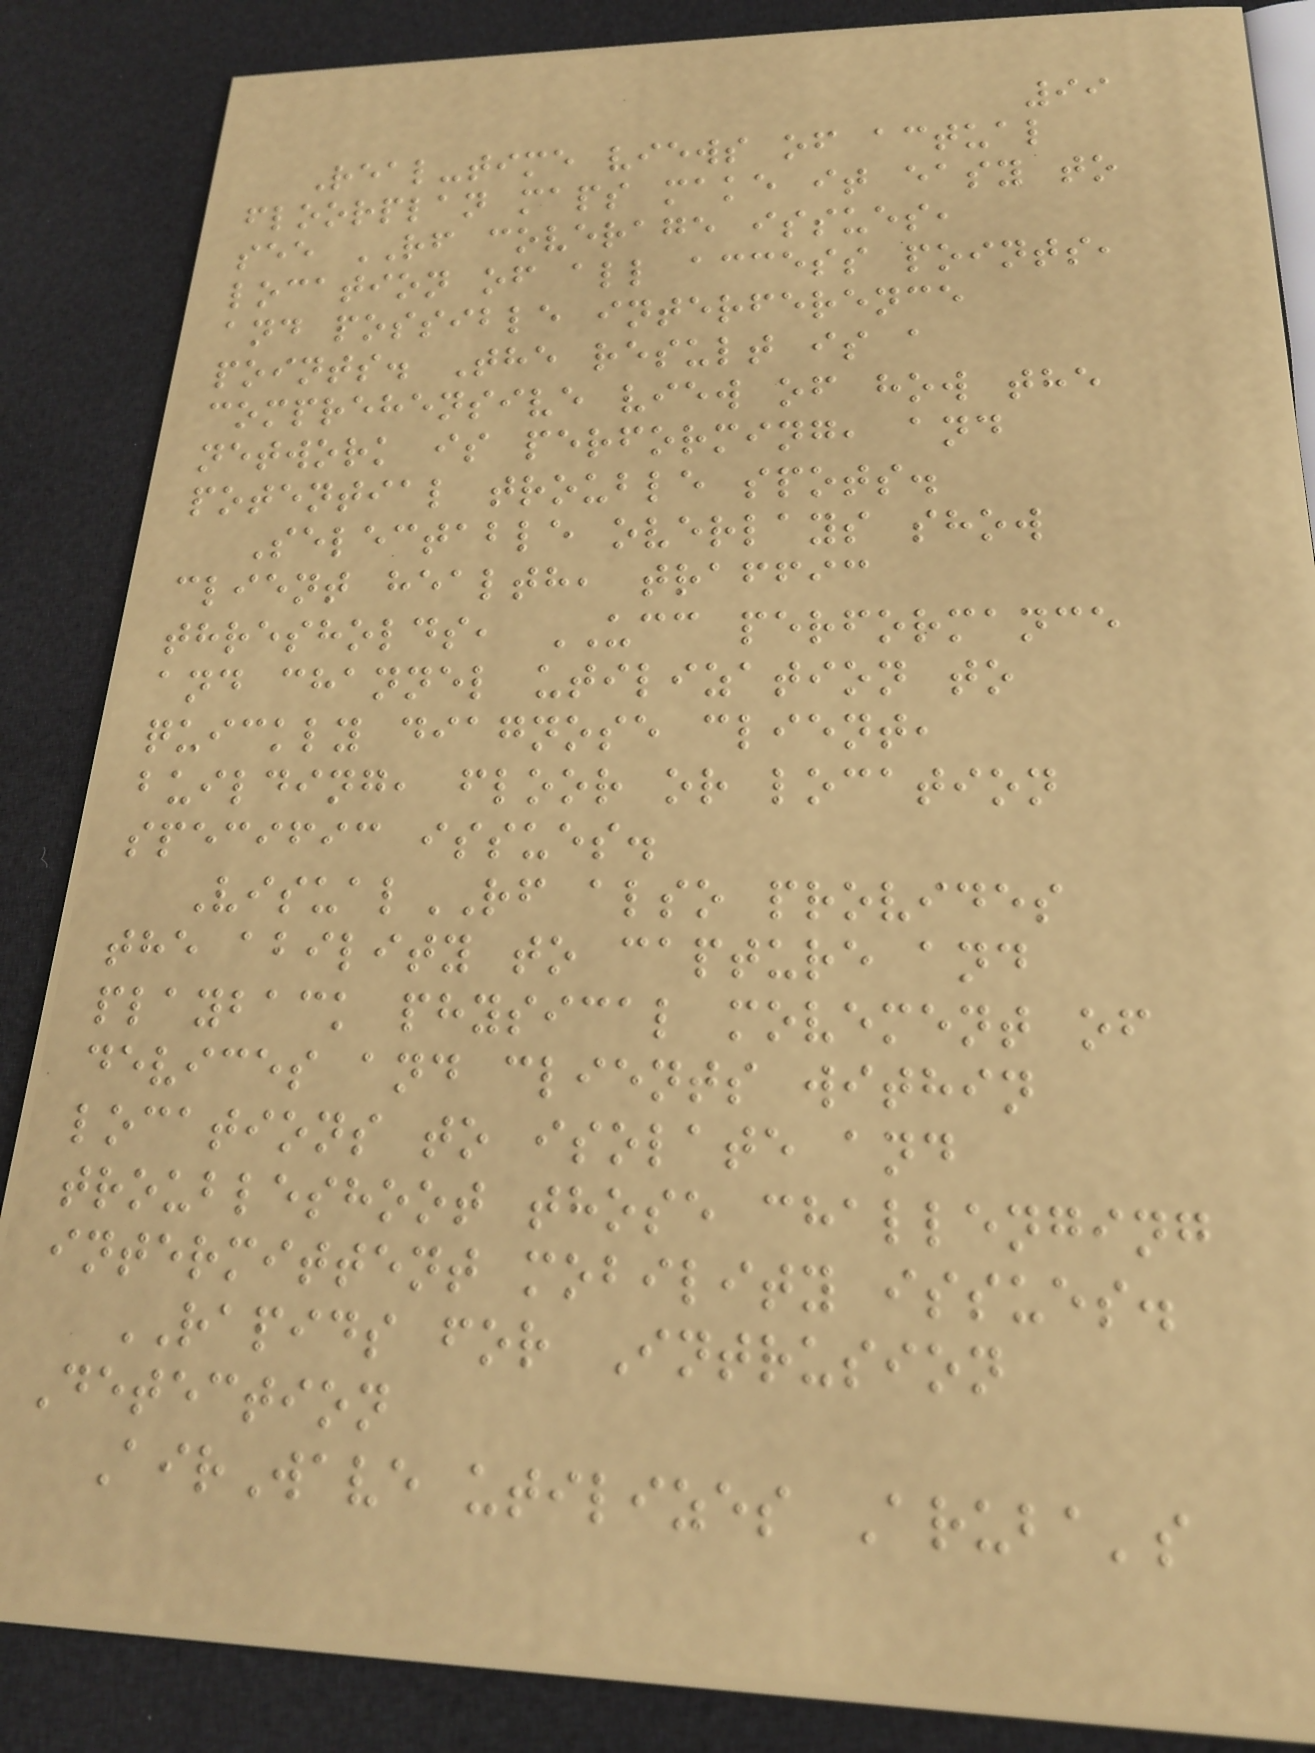99
Real-time views of actual
floorplan maps make it easy to
see RF coverage issues,
location of all access points,
and possible interference
points. The result is a
comprehensive view of how the
network is performing, and
potential trouble spots.
Selectable overlays show
client health, traffic
thresholds, UCC performance
and channel utilization to
quickly diagnose client,
building, floor or location
specific issues.
VisualRF also provides
the ability to capture and
playback physical movement of
devices and clients within
locations to isolate and
troubleshoot those challenging
intermittent mobility issues.
RAPIDS for Intrusion
Detection
AirWave utilizes Aruba's
